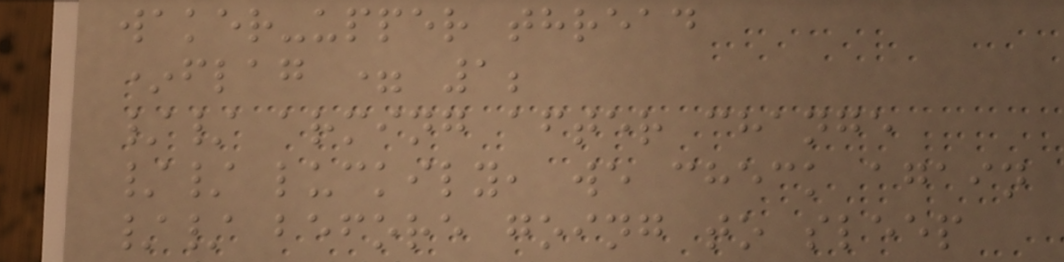waker-upper thread
*flag = 1;
// arming after change
// luckily, we check again
// before going to sleep
